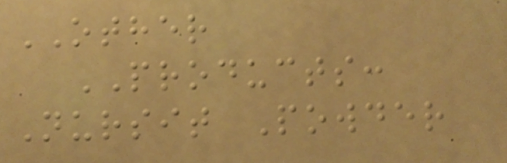OTHER
PRODUCTS:
Nursit Powder
